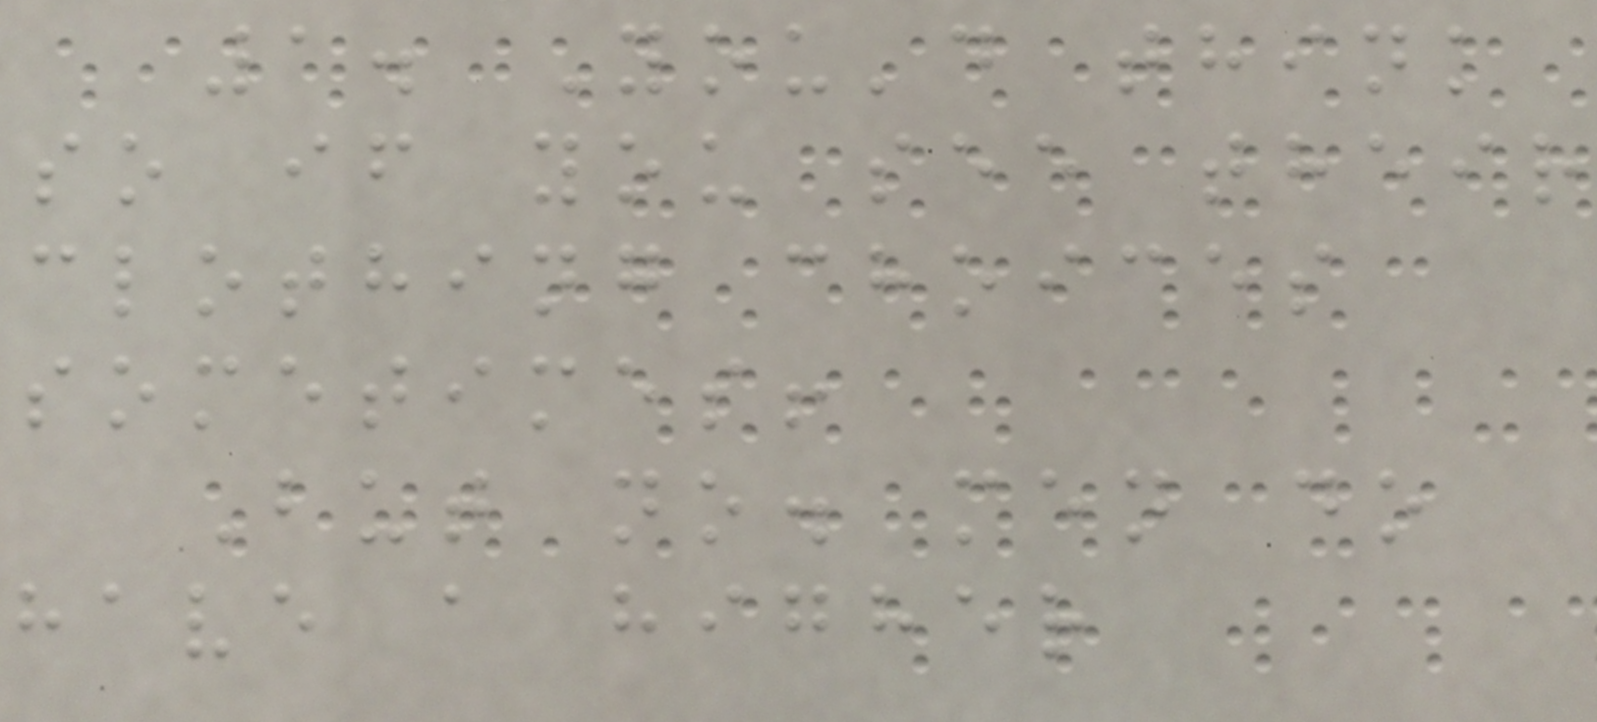1. You'd think
so if you see their
clothing choices
sometimes!
But no. men do
have a higher
